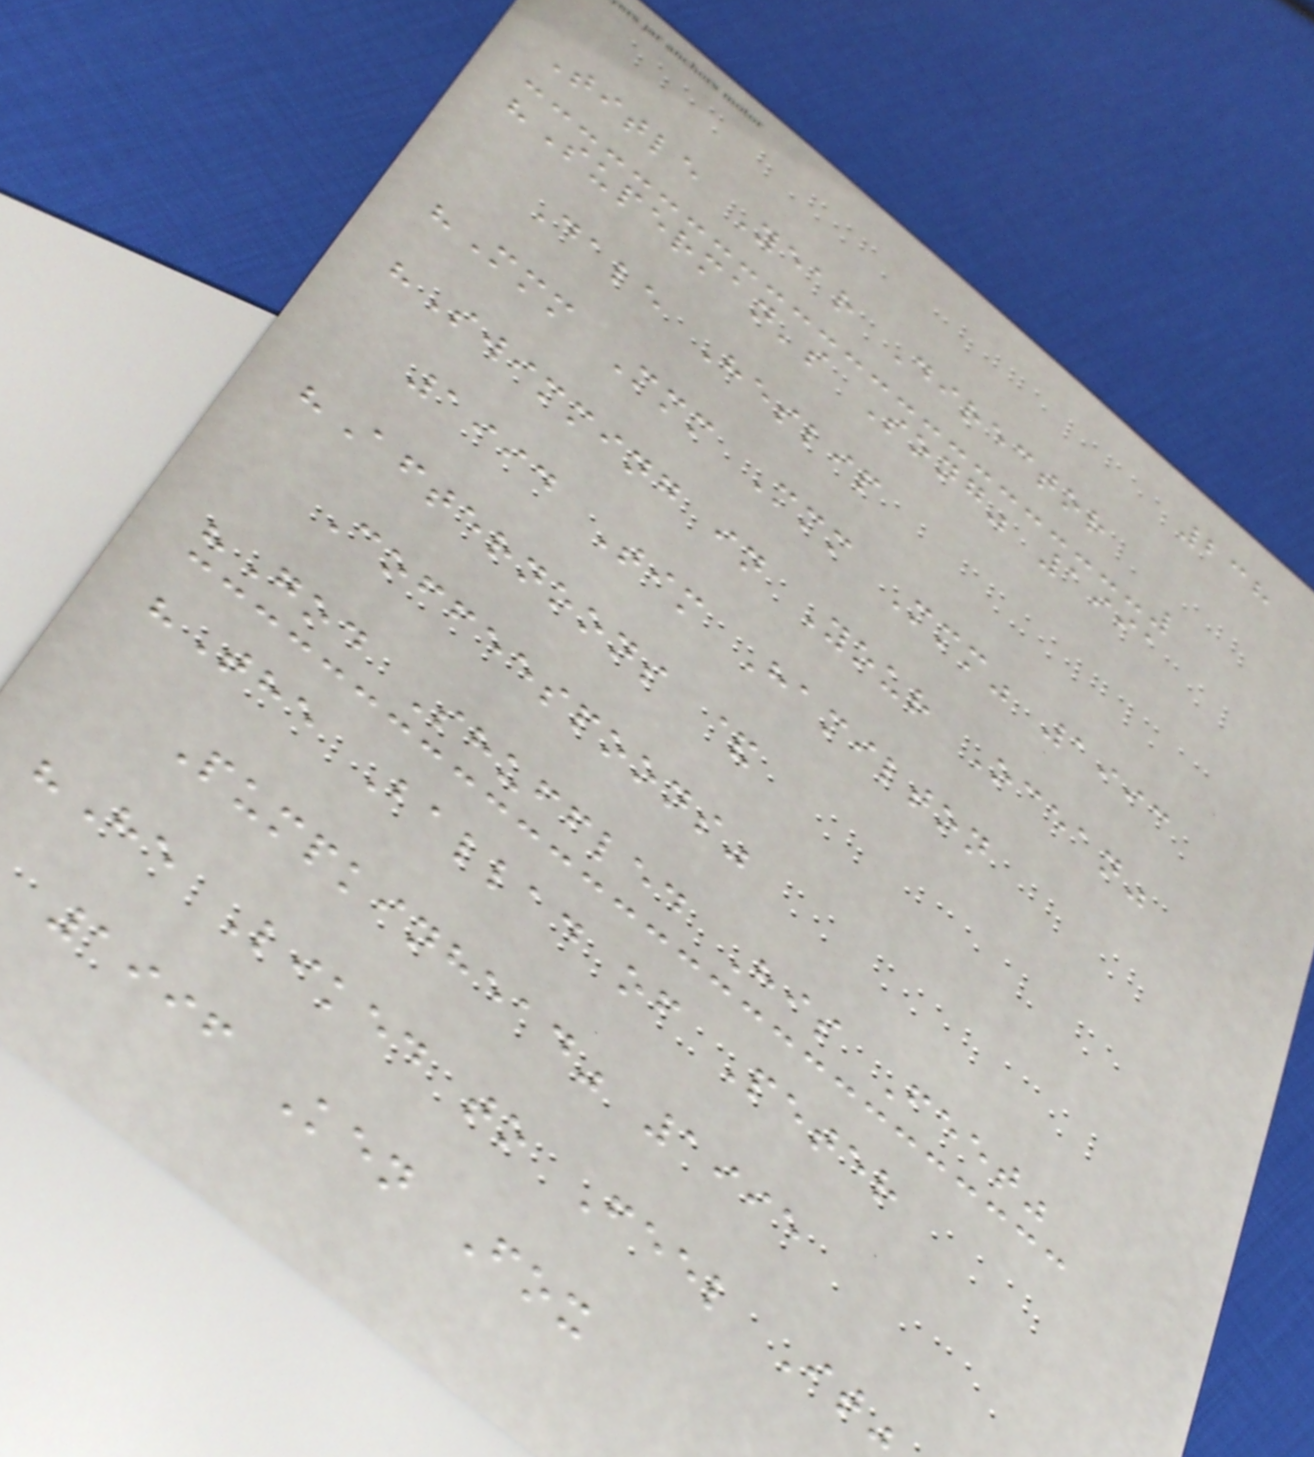238
Title Year Director
"Superman's Song" 1991
Dale Heslip
"Mmm Mmm Mmm Mmm" 1993
"Swimming in Your Ocean"
1994 Tim Hamilton
"Afternoons &
Coffeespoons"
"God Shuffled His Feet"
"The Ballad of Peter
Pumpkinhead" 1995
"He Liked to Feel It"
1996 Ken Fox
